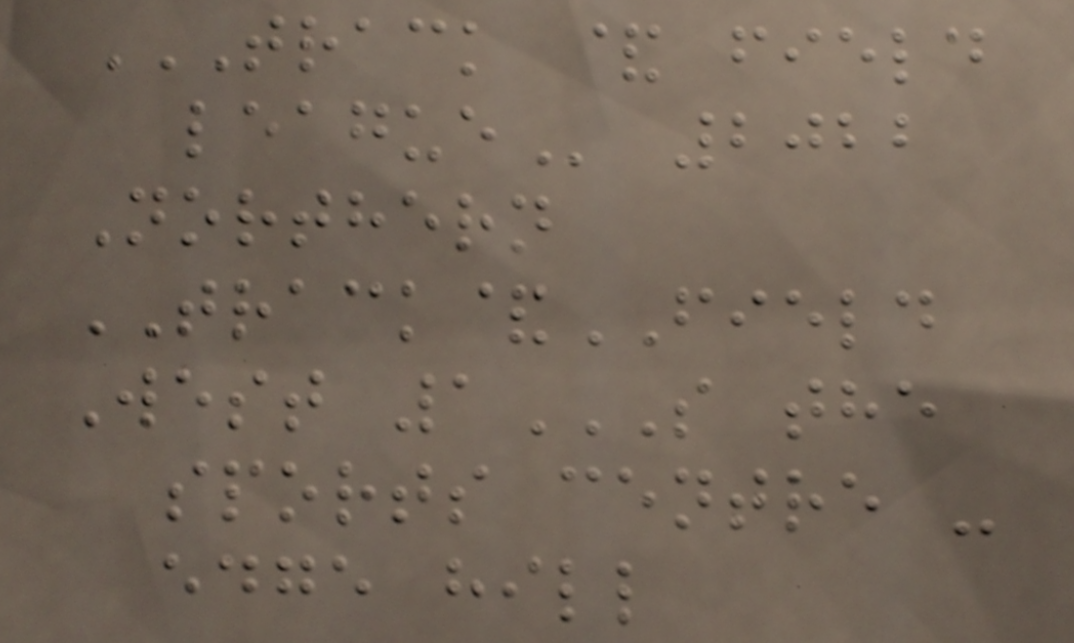TRACK & FIELD
LEAGUE 2022
Northern
TRACK&FIELD
West 1S THE
SPORTS CENTRE -
EDGE HILL
